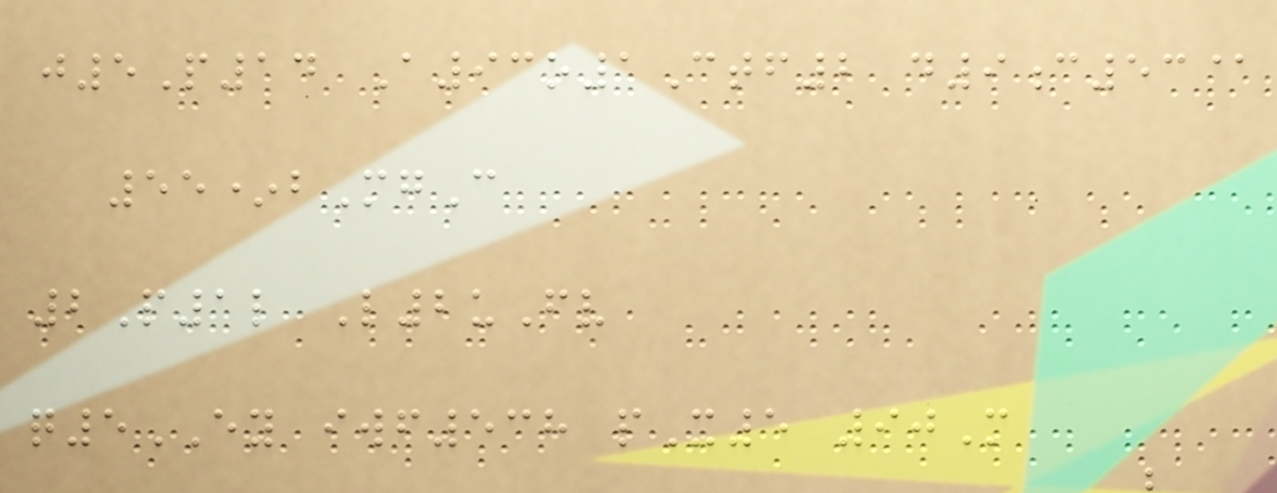j5P14 A93o1Ctf2 d9c53@
55*bMgC
2P1l L2uFv
q5EY iwf538 pX5 90M
